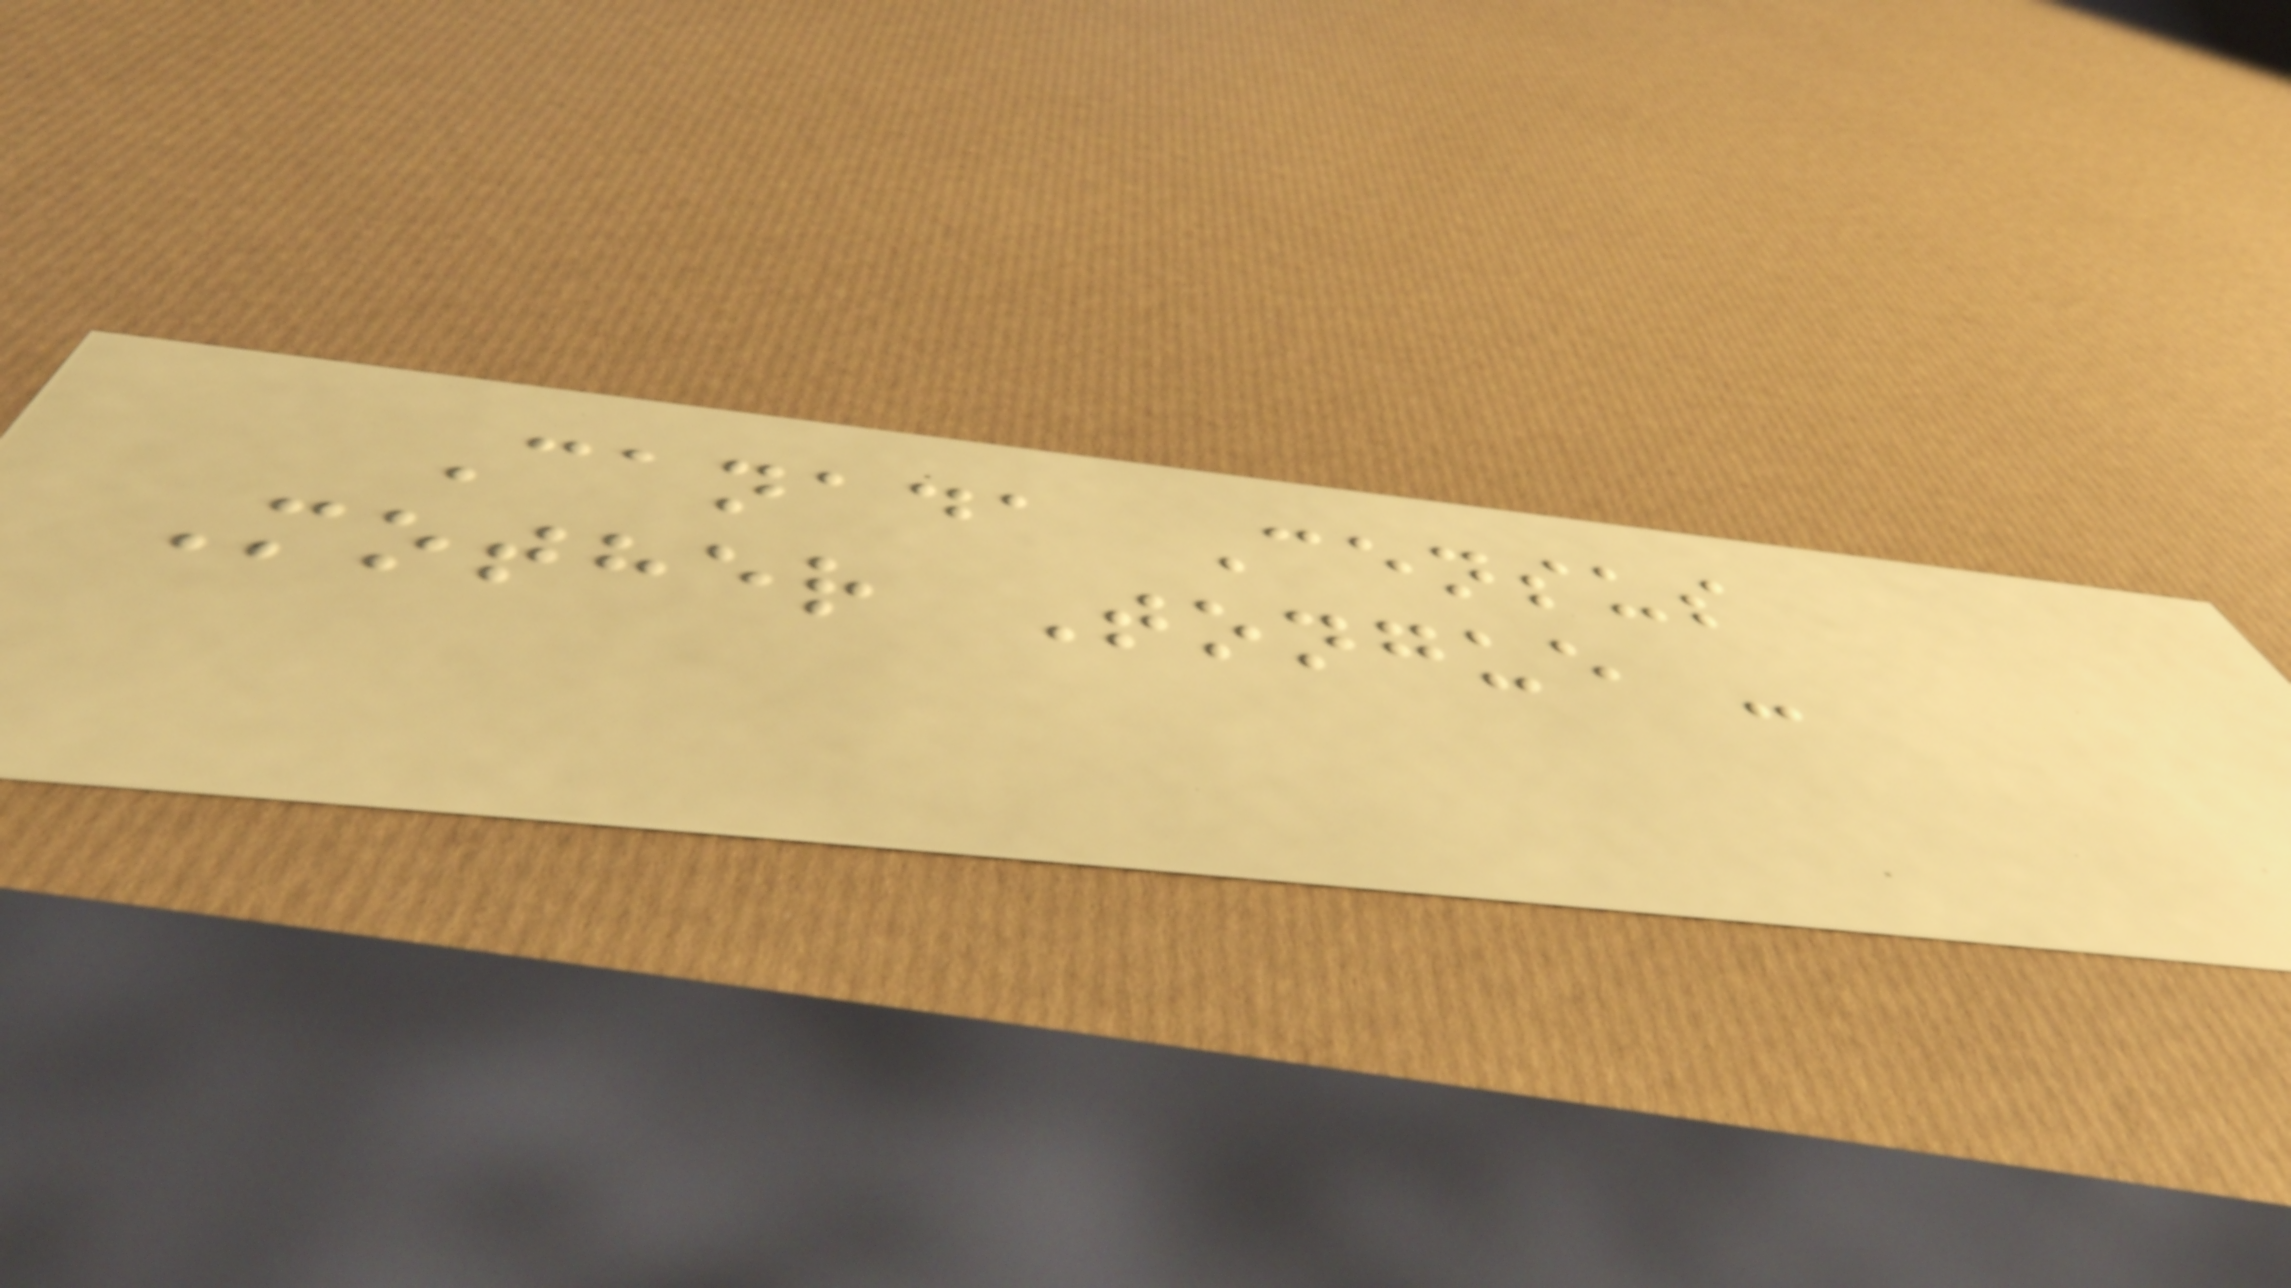Canada Census
Mother Tongue -
